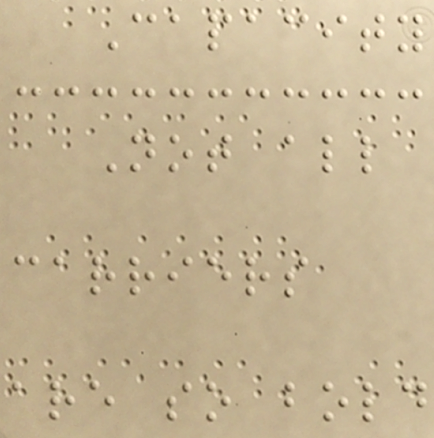Capacity
Not all
carriers
are so bold
